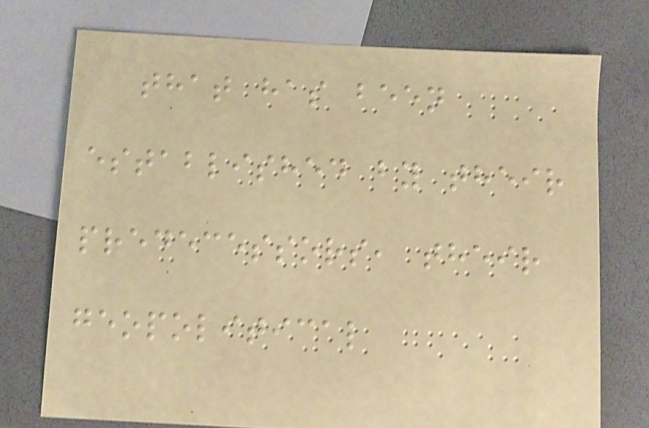that has been
established by their
predecessors, their
geopolitical
